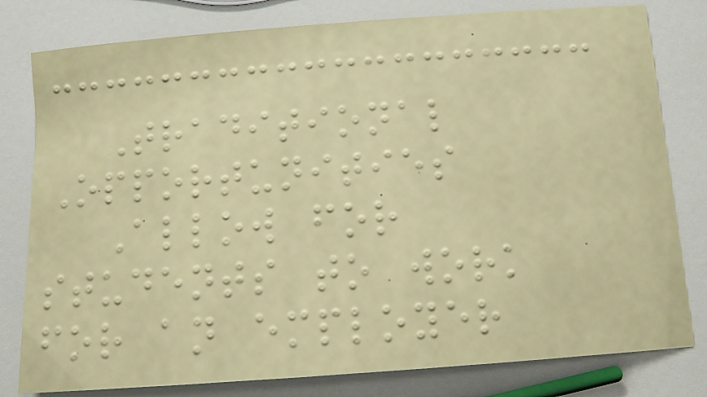Traditional
Opportunities
Allow for
students to work
for an employer
